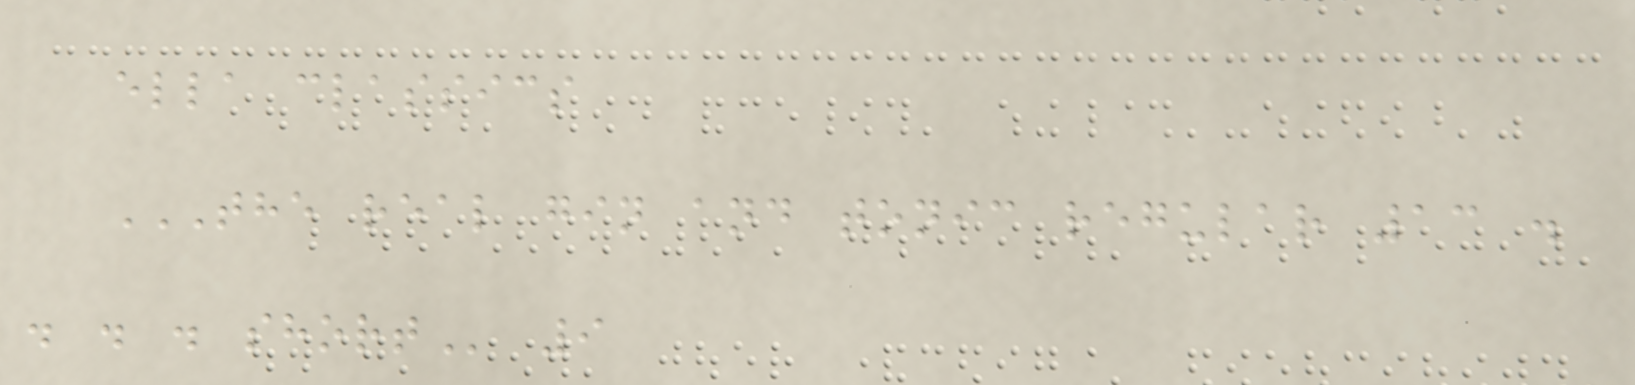ella classics
THE REAL GIN AND TONIC REGULAR 13 .
. . . SHORT 9
